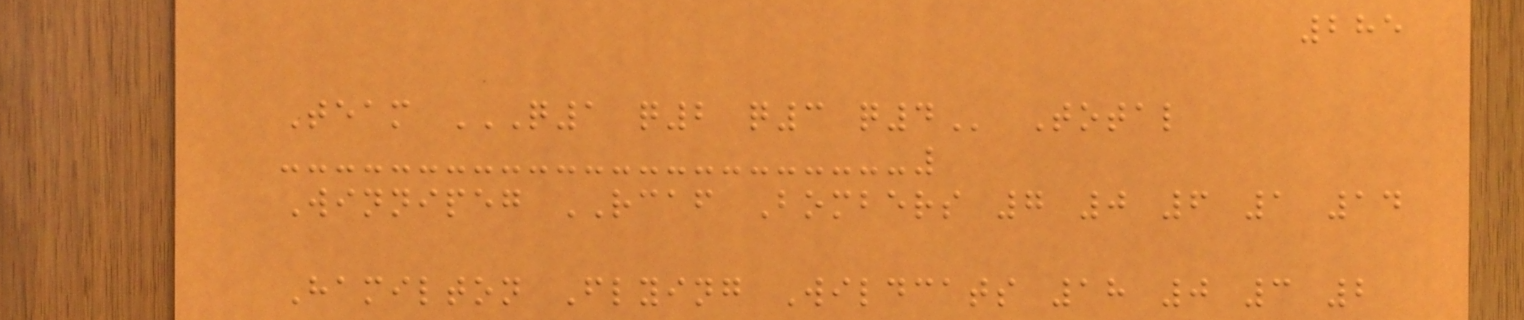285
Team Q1 Q2 Q3 Q4 Total
Winnipeg RCAF Bombers 7 0 6 1 14
Hamilton Flying Wildcats 18 0 3 2
